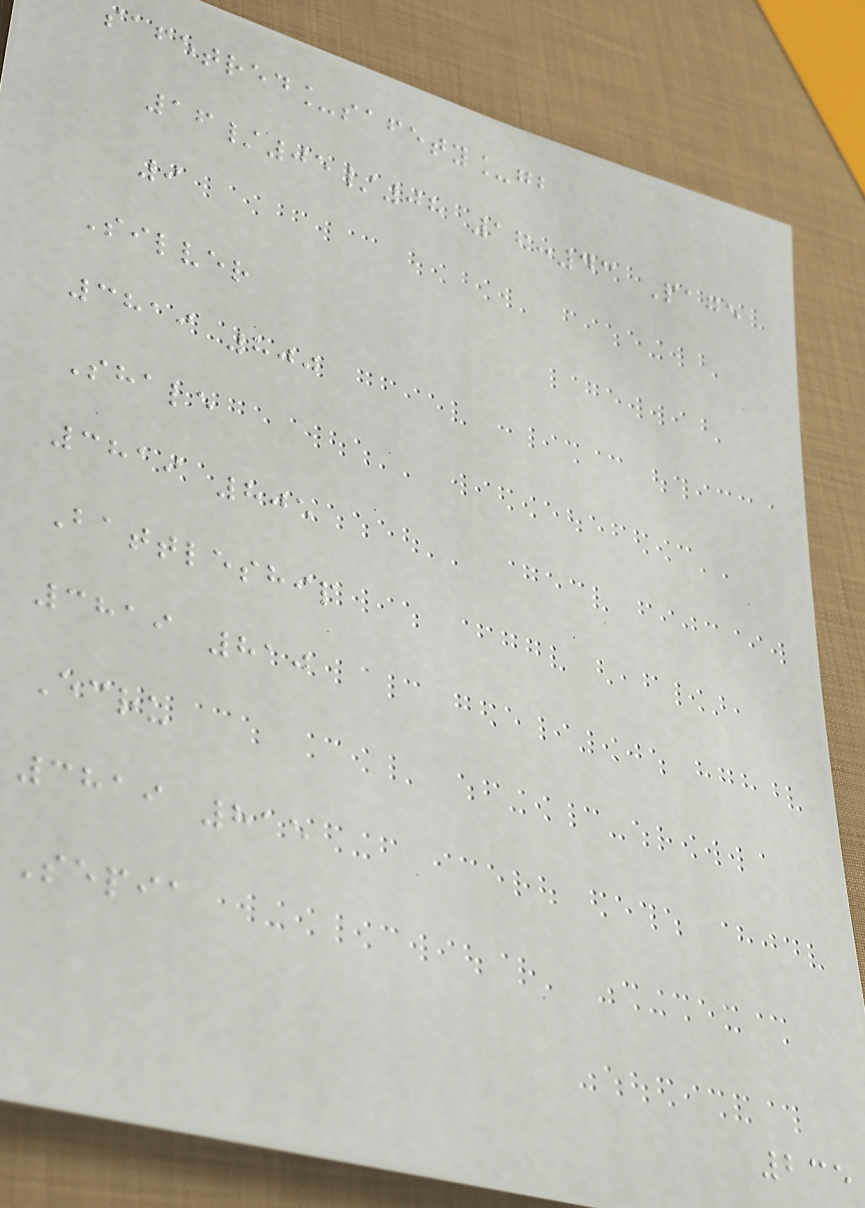safetred_safety_gb
16/05/08 16:43 Page
9
Silver
3819 800
Shale
3819 805
Battleship
3819 810
Ecru
3819 815
Sepia
235
